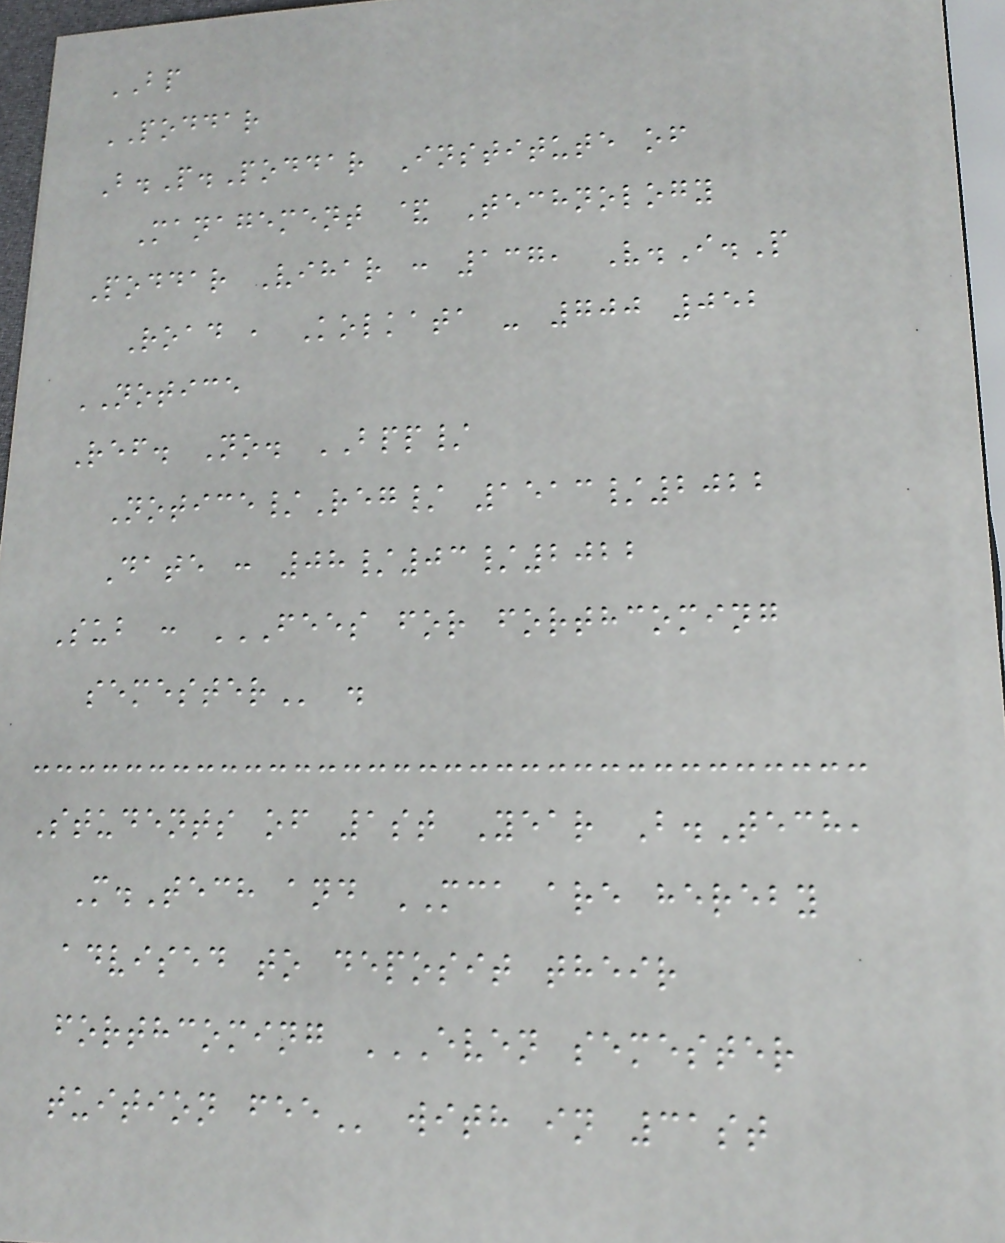BP
PODDAR
B.P.Poddar Institute of
Management & Technology
Poddar Vihar : 137, V.I.P
Road , Kolkata - 700 052
NOTICE
Ref. No. BPP/
Notice/Reg/ 1513/2022
Date : 08/03/2022
Sub : FEES FOR FORTHCOMING
SEMESTER .
Students of 1st Year B.Tech,
M.Tech and MCA are hereby
advised to deposit their
forthcoming EVEN SEMESTER
TUITION FEE with in 31st
